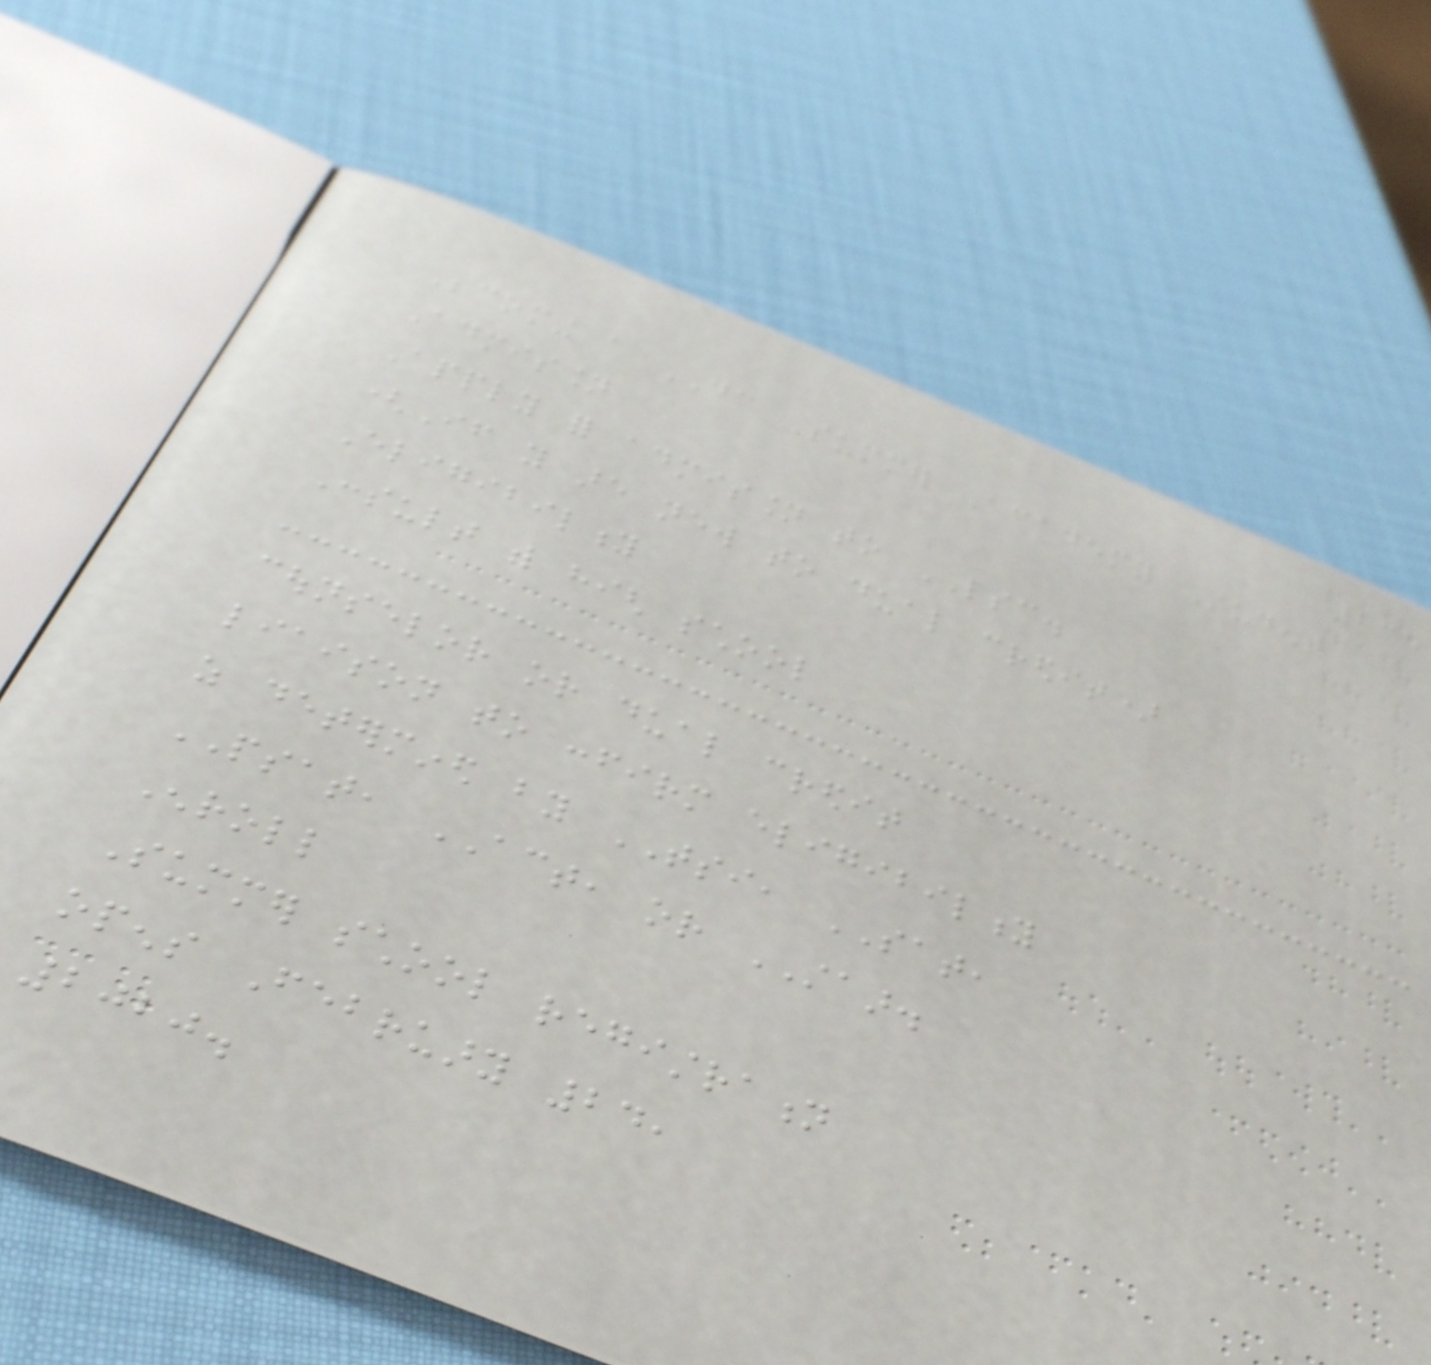235
Becoming a DC Summer Academy Student
Admission
Apply for admission to LSC.
(If you are new to dual credit)
Eligibility
Consult with high school
counselor or dual credit
liaison to confirm eligibility
as determined by TSI, SAT,
PSAT, ACT, or STAAR.
Enroll
Summer school registration
opens February 24,
2020.
